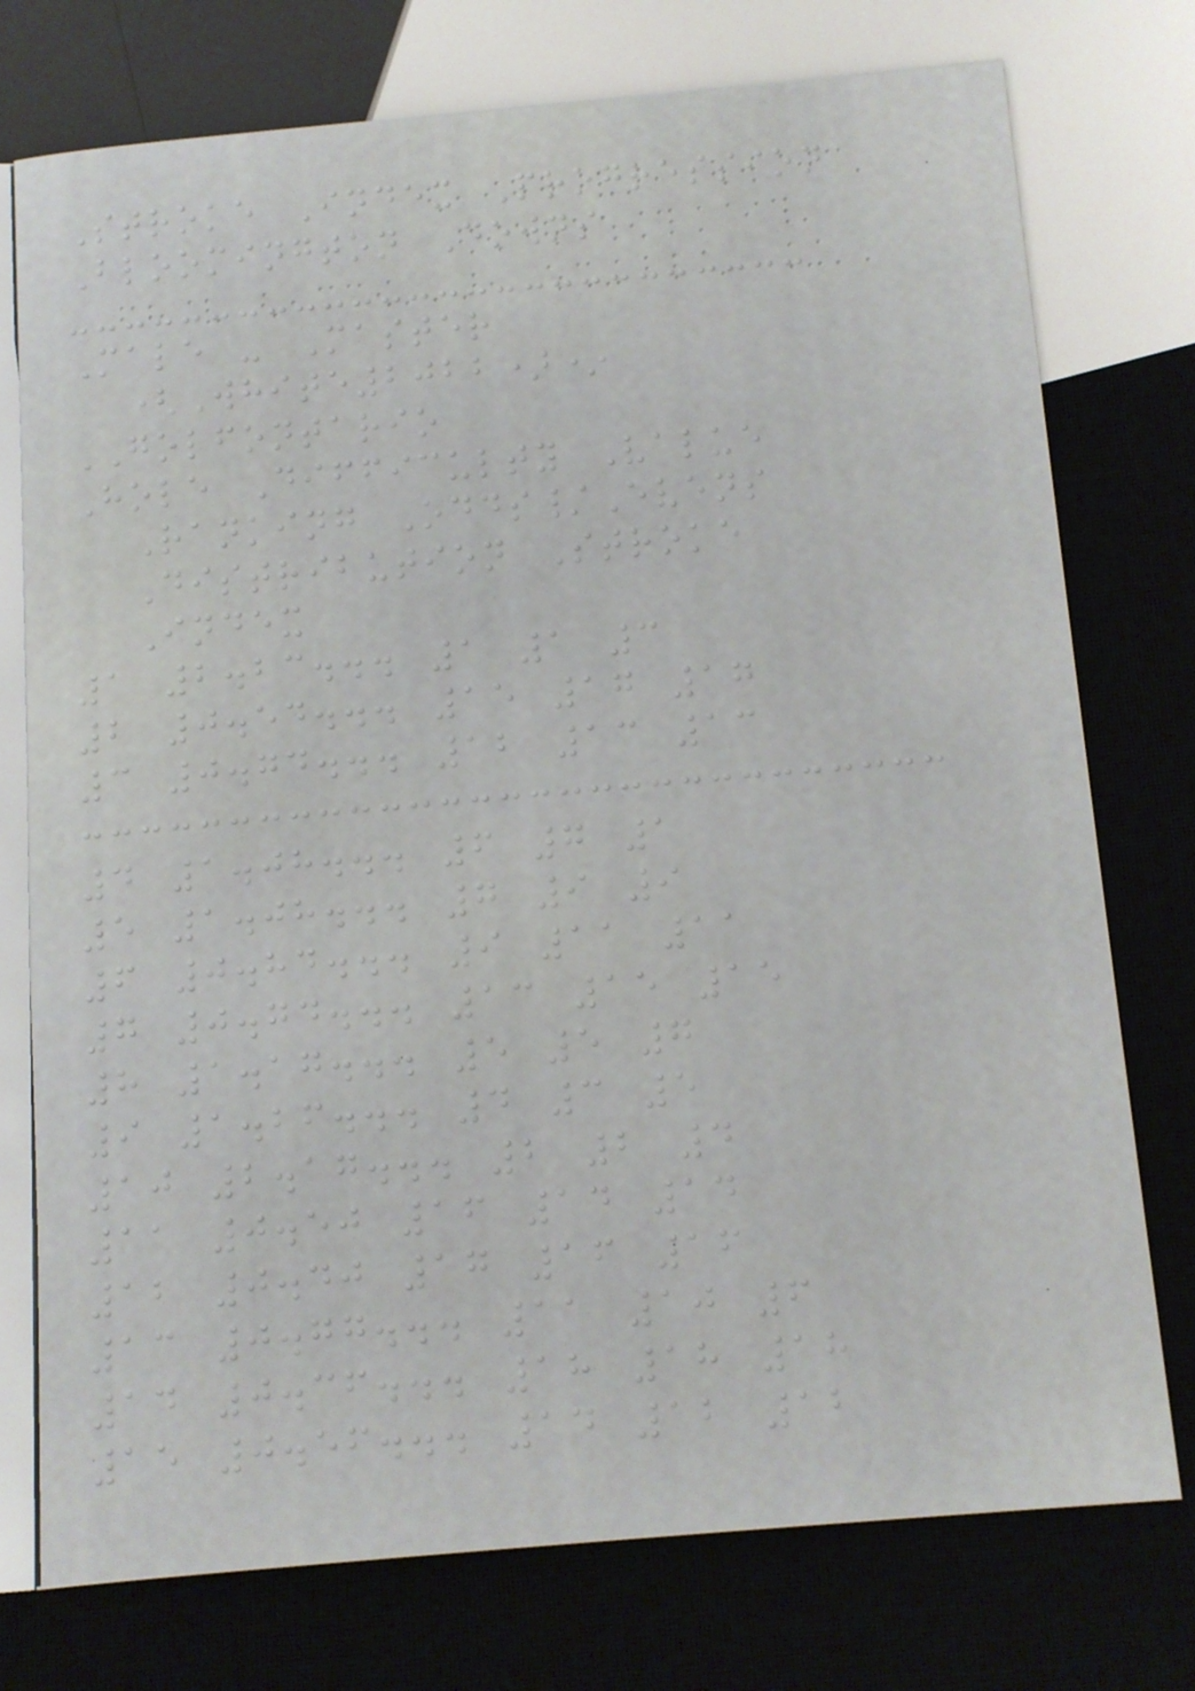Stroke Index Progression
Bloomington Downs
Male - Master
(White2022)*
GOLFONTARIO
Hole Difficulty Value
Ranking Odds/Evens
Distribution Stroke
Index
1 2.23... 1 1 3
2 0.54... 15 17 17
3 0.74... 12 13 13
4 1.08... 6 7 1
5 1.08... 7 9 9
6 0.84... 9 11 11
7 0.74... 13 15 15
8 1.17... 5 5 7
9 1.26... 4 3 5
10 2.17... 2 2 4
11 0.50 16 14 14
12 0.40 17 16 16
13 0.77... 11 10 6
14 0.36... 18 18 18
15 0.56... 14 12 12
